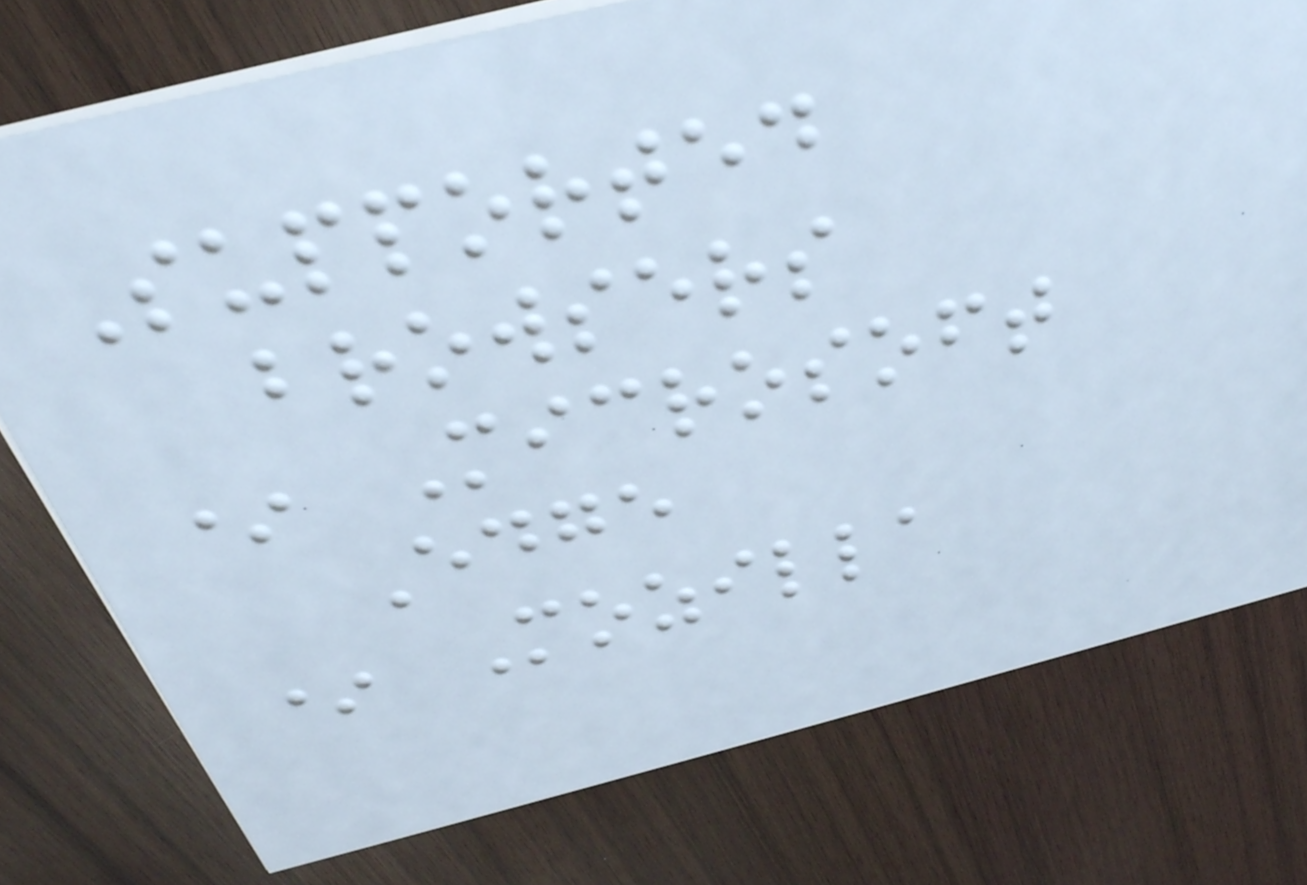Supported
browsers
* Microsoft
Edge
* Mozilla
